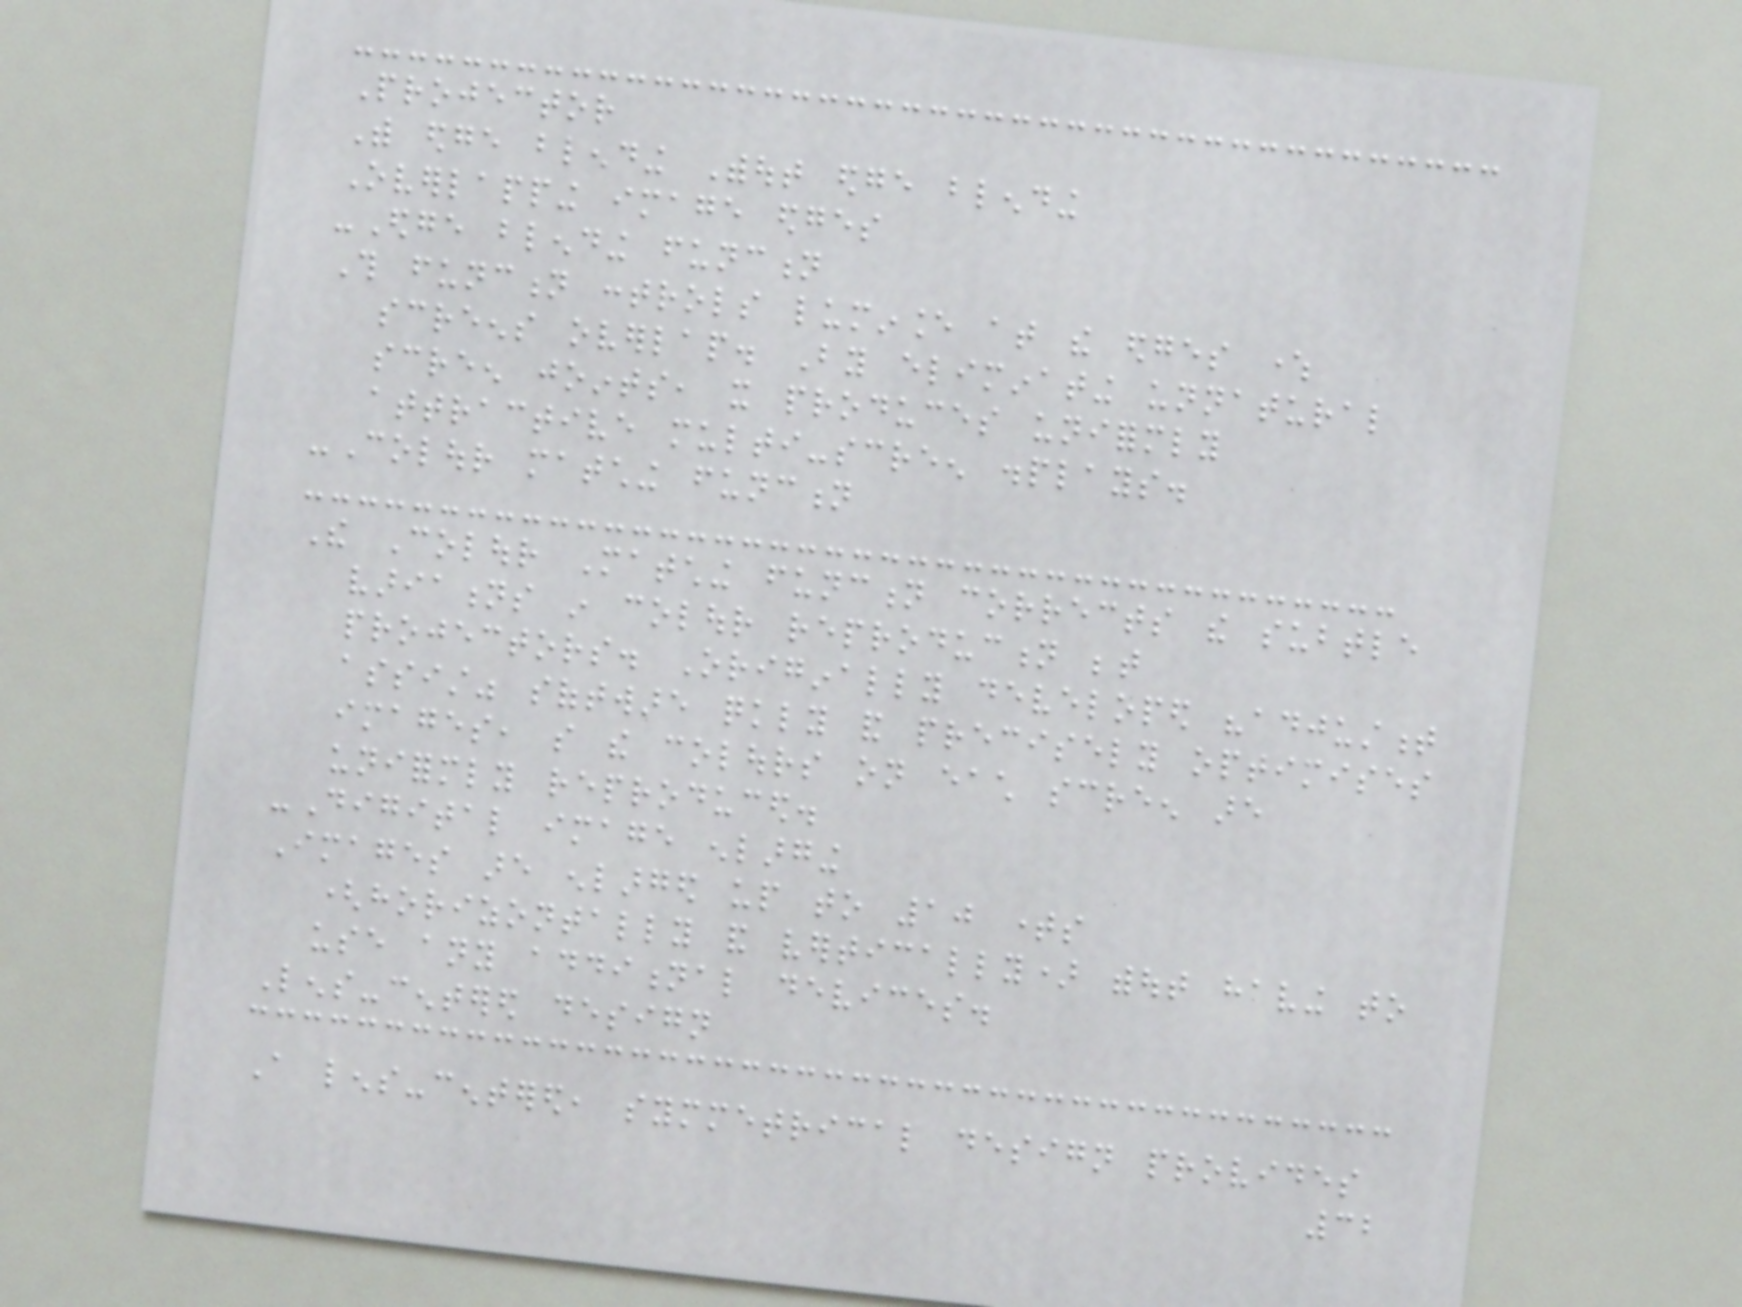Projector
With edge blending Without edge blending
Overlapping image edges
-Edge blending function
This function controls luminance at the edges where
screens overlap. By eliminating unnatural
screen joints, it produces uniformly
attractive multi-screen displays.
-Colour matching function
The Colour Matching function corrects the subtle
variations in colour reproduction between
projectors. Originally developed "adjustment
assist" software quickly and precisely optimises
images, so the colours on each screen are
uniformly reproduced.
-Digital image enlarging
Images are enlarged up to 10 times
(horizontally and vertically) without having to
use any additional devices.
Lens-centered design
A lens-centered, symmetrical design provides
32
